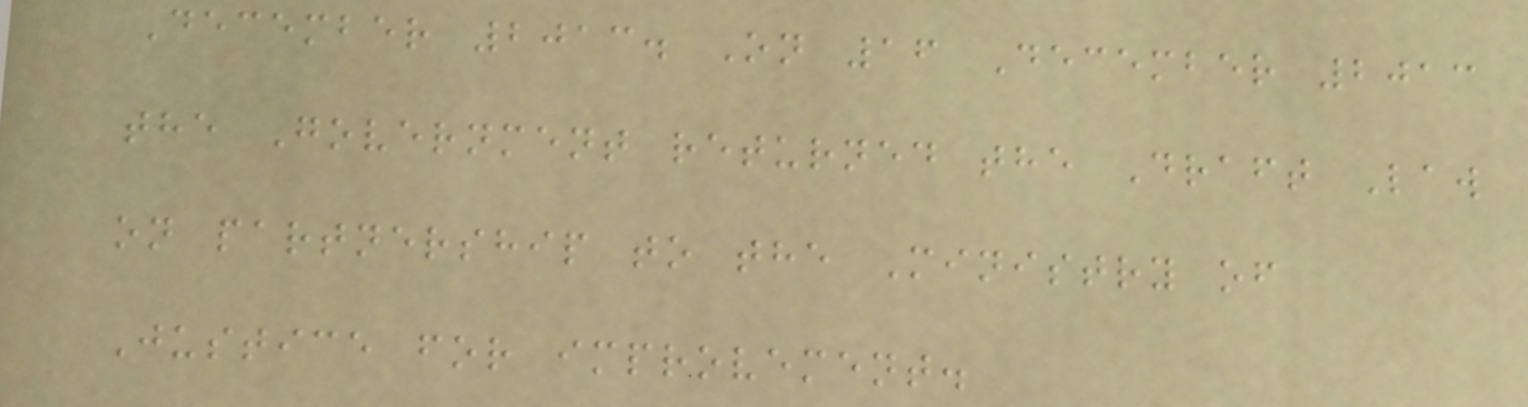December 2013. On 16 December 2013
the Government returned the Draft Law
on partnership to the Ministry of
Justice for improvement.
